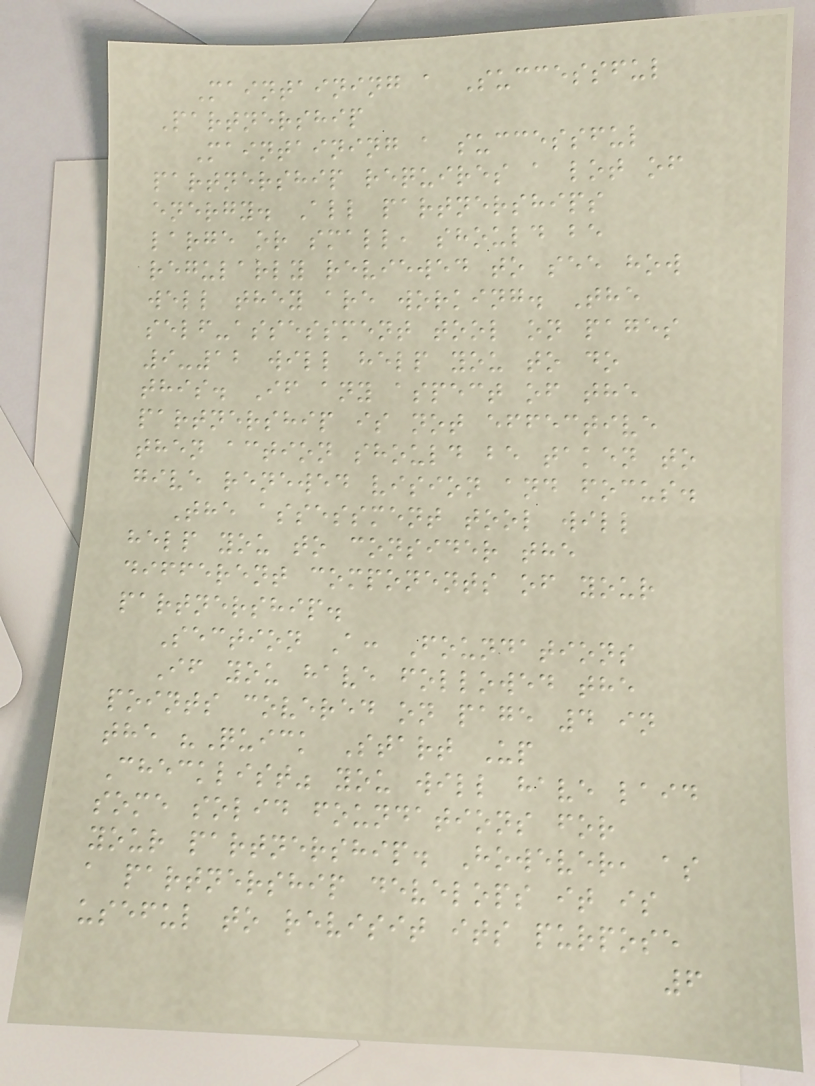Maintaining a Successful
Partnership
Maintaining a successful
partnership requires a lot of
energy. All partnerships
large or small, should be
regularly reviewed to see how
well they are working. The
self-assessment tool on pages
9-12 will help you to do
this. If any aspect of the
partnership is not effective
then action should be taken to
give renewed vision and focus.
The assessment tool will
help you to consider the
different components of your
partnership.
Section A: Foundations
If you have followed the
points covered on page 4 in
the "Quick Start Up
Checklist" you will have laid
some solid foundations for
your partnership. However, as
a partnership develops it is
useful to revisit its purpose
6
